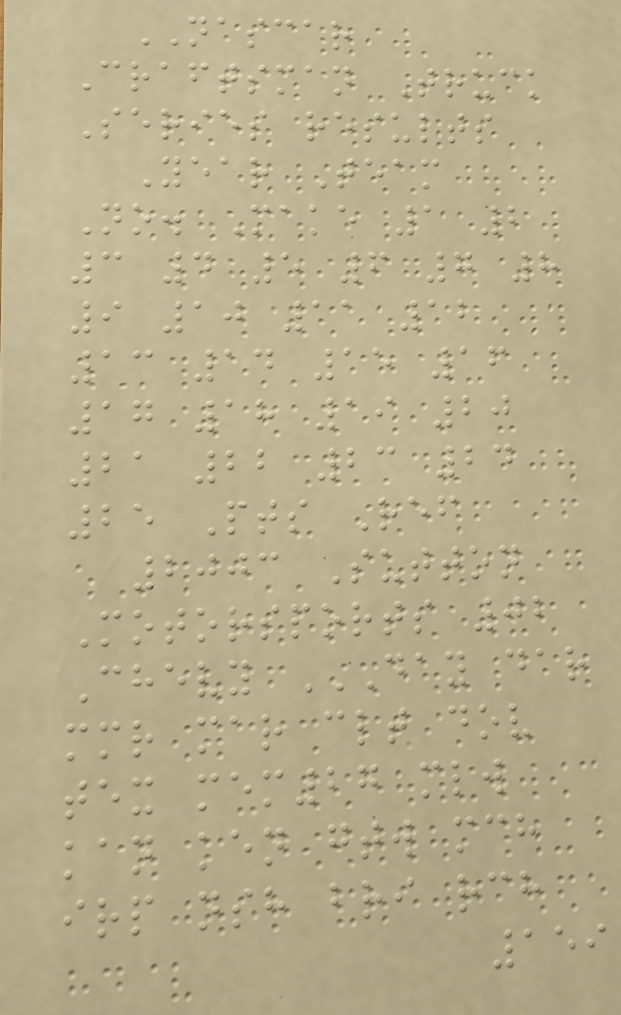NASCAR
Craftsman Truck
Series results
Year Team
No. Make 1 2
3 4 5 6 7 8
9 10 11 12
13 14 15 16
17 18 19 20
21 22 23 24
25 Pts Ref
2003 Sutton
Motorsports 02
Chevy DAY DAR
MMR MAR CLT DOV
TEX MEM27 MLW
KAN KEN GTW MCH
IRP NSH BRI RCH
159
